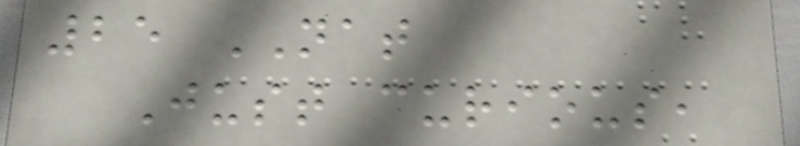25 NAT
Just curious,
